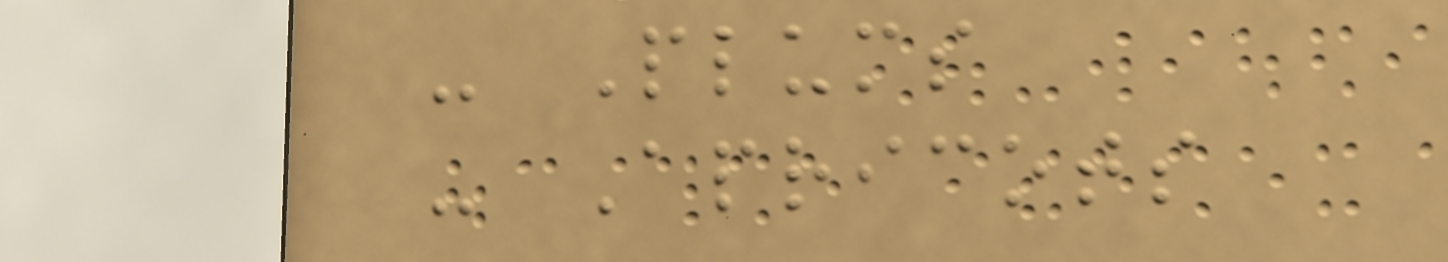- Plums
- Apricots
